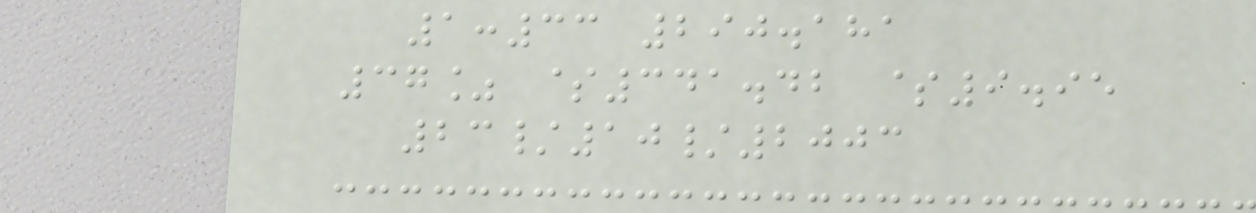1:33 290.181
37% $341.42 $9.95
23/10/2003
